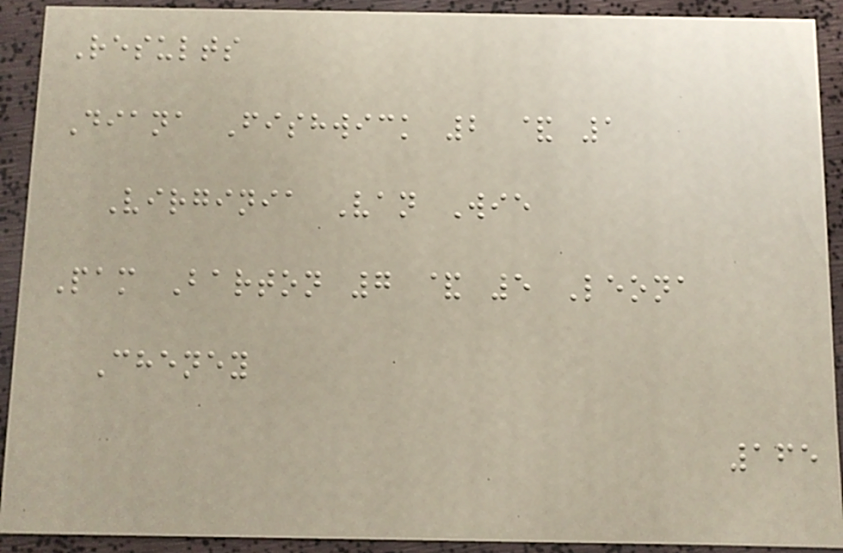Results
Diana Fishwick 2 & 1
Virginia Van Wie
Pam Barton 7 & 5 Leona
Cheney
165
